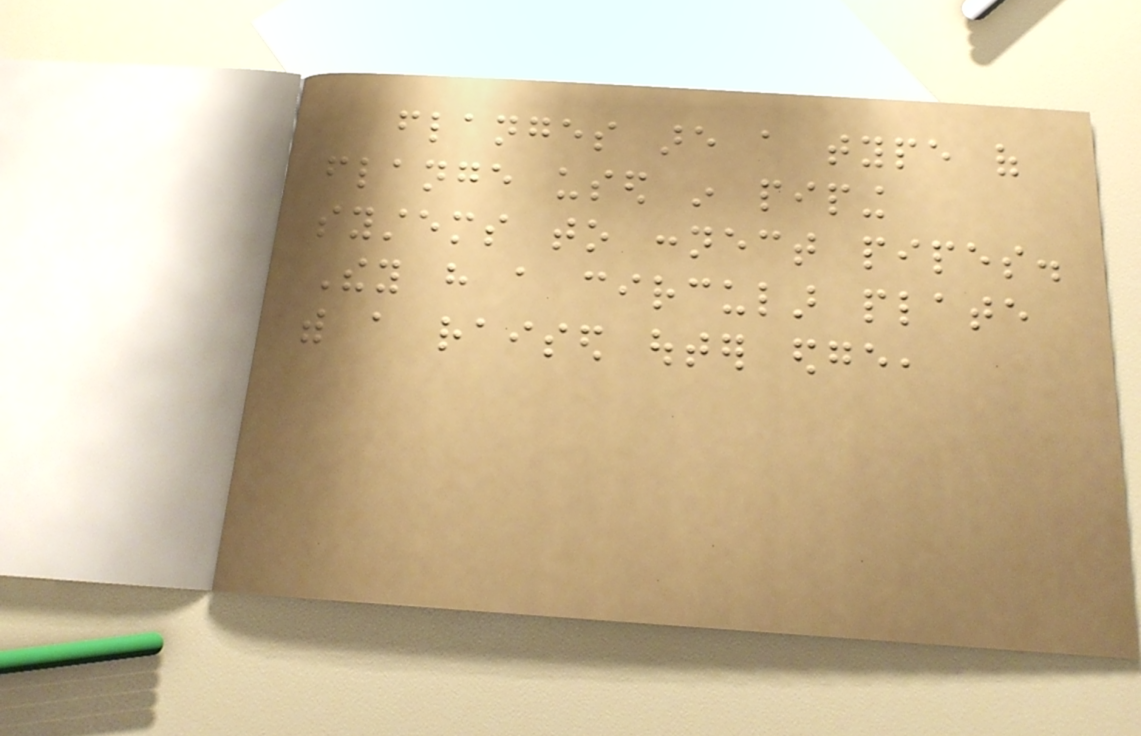flanges are a type of
flange used in piping
systems to connect pipes.
They have a circular plate
with a raised outer edge,
